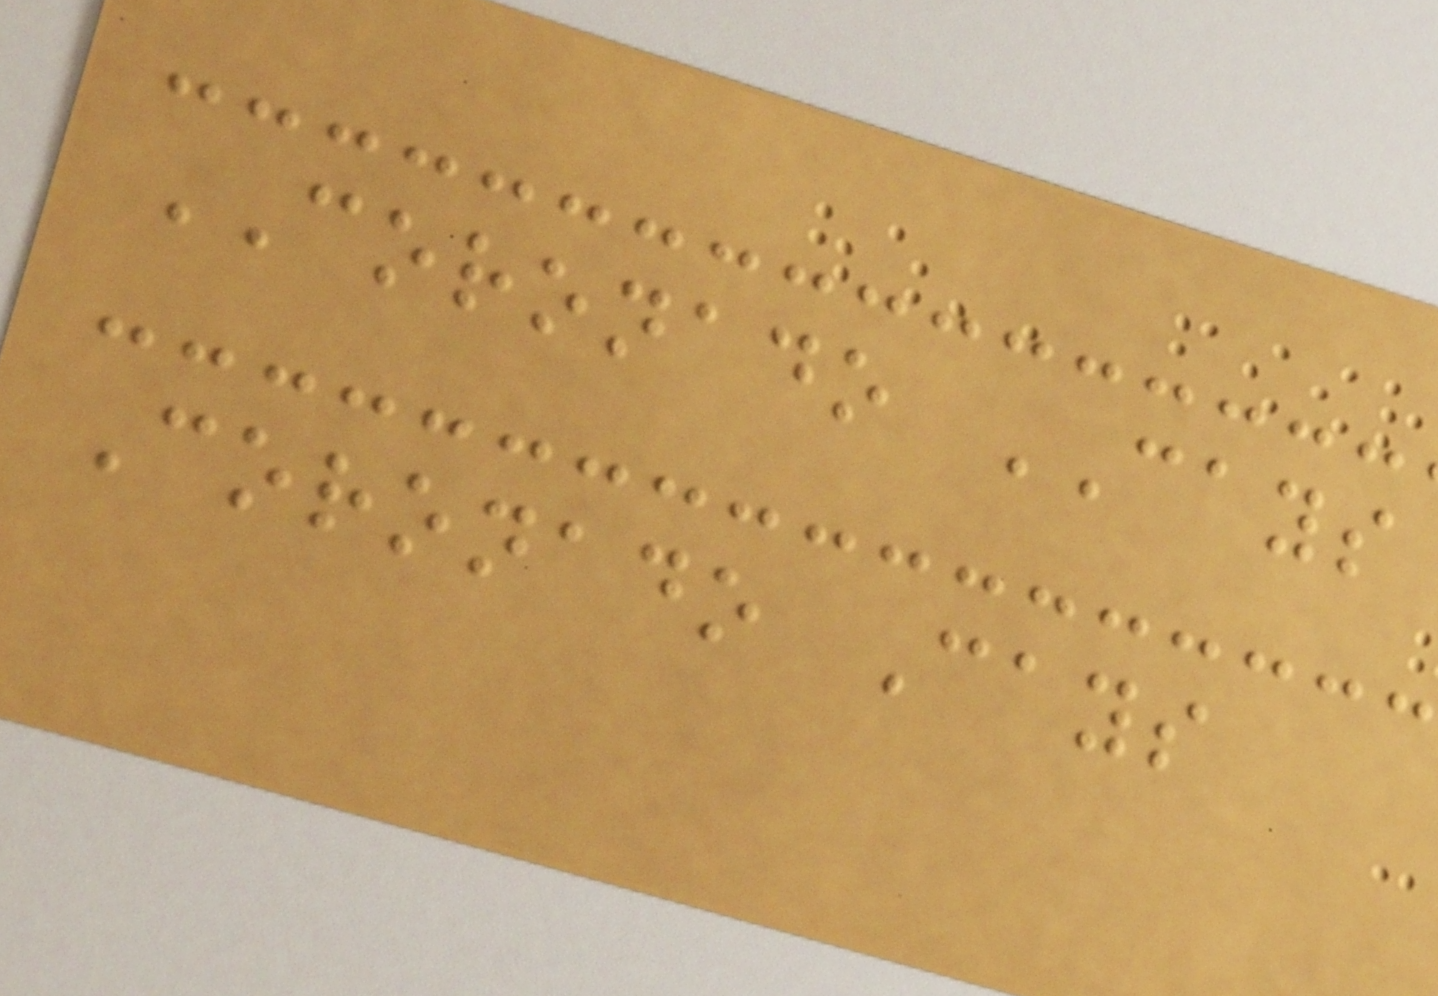CORONADO CAYS
Coronado Cays
